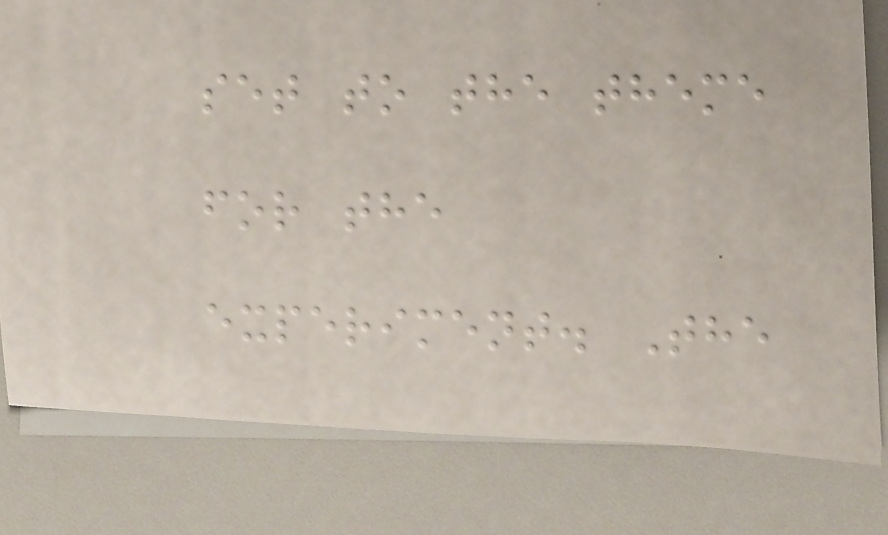set to the theme
for the
experiment. The
